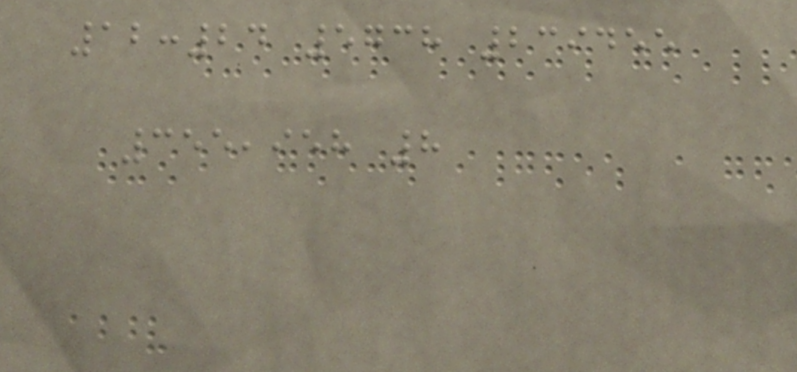12:24 5738 239455
355,958 8
